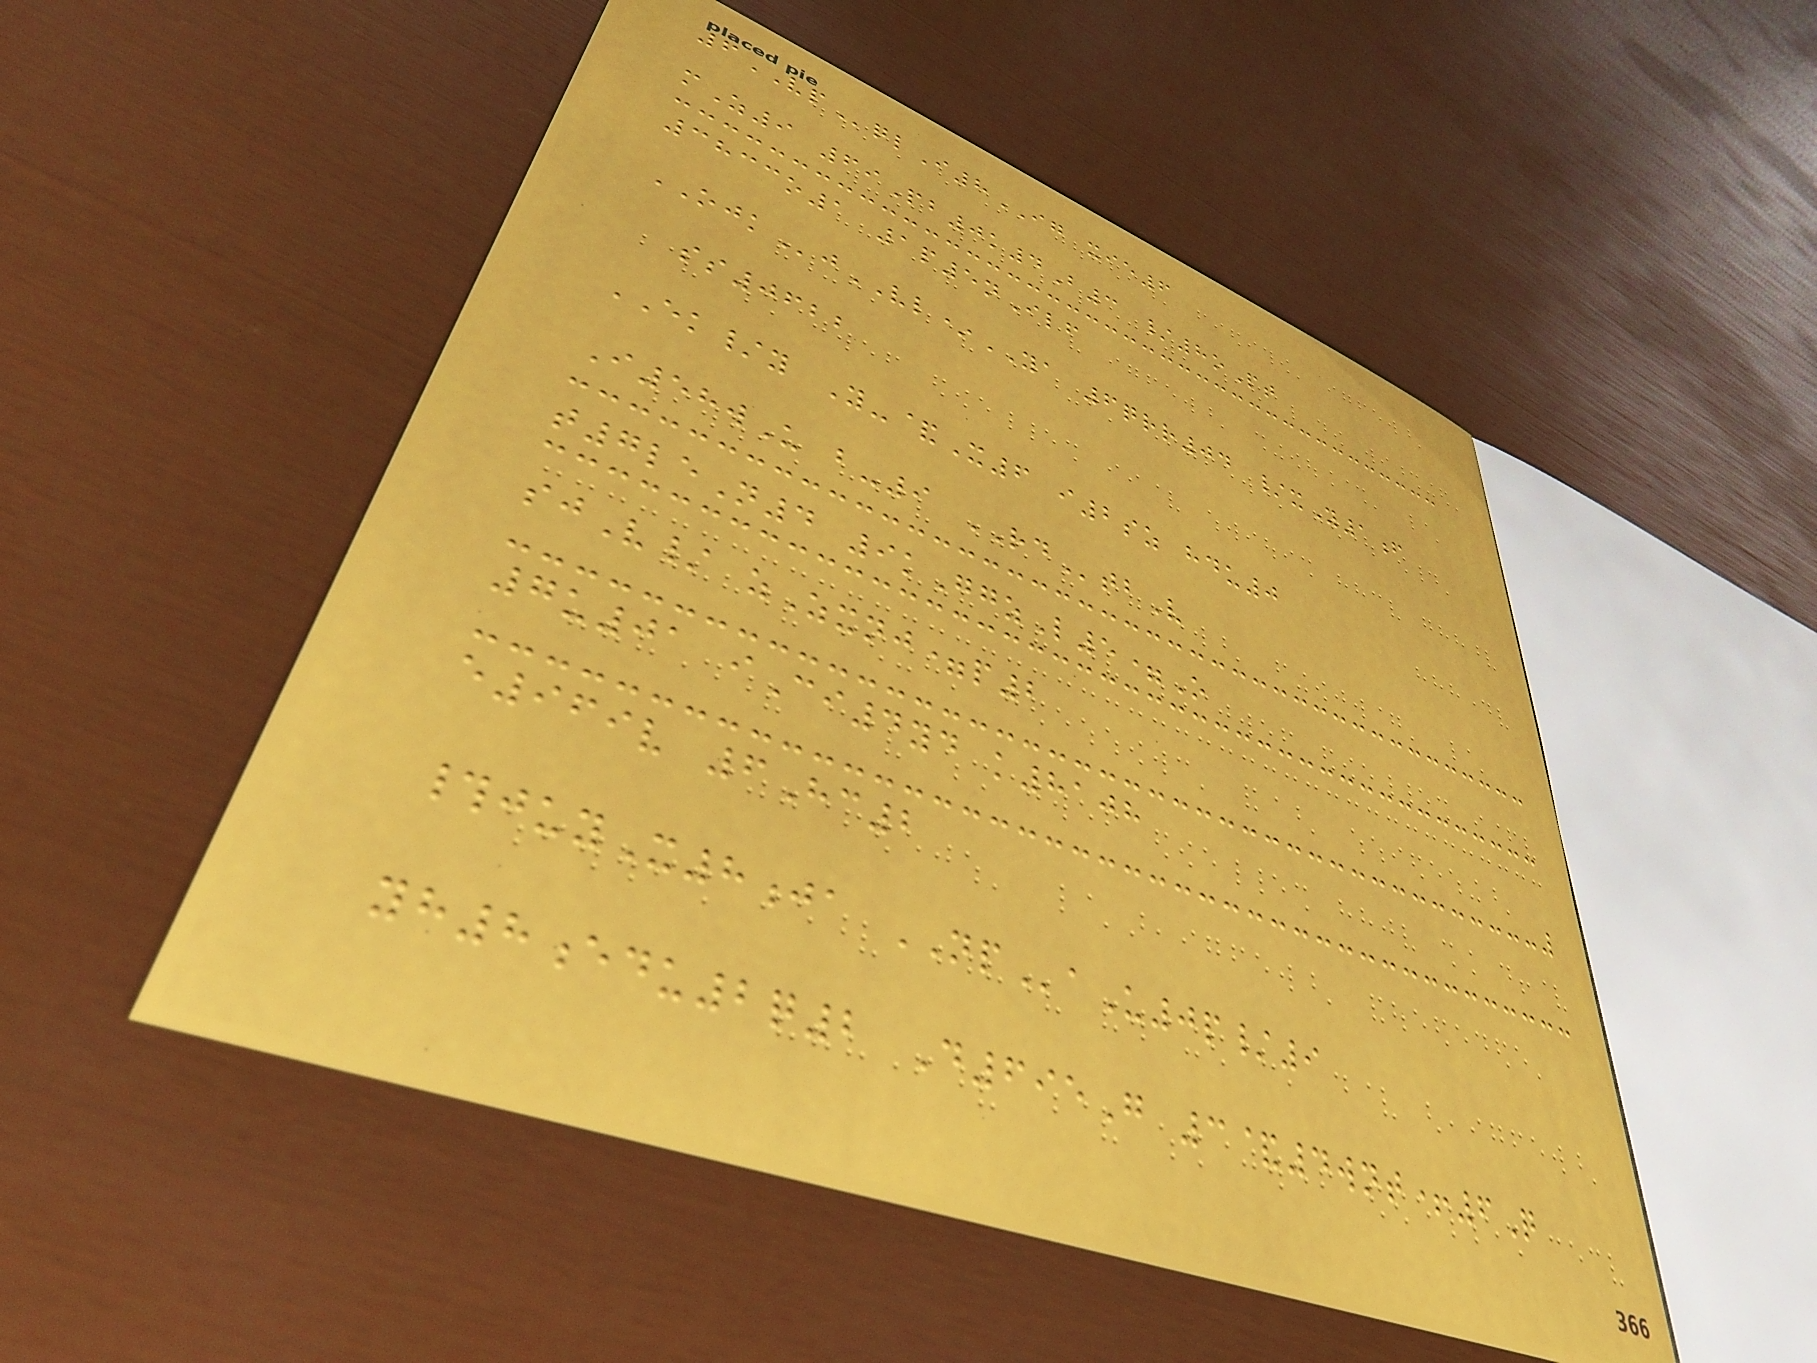6VPqlI8IG xie6
mZ9 69Pb0k4B3 /8oPt
3833o1 1p5nIlf
OJKjVL*YA 6qrr04 /xY1f
ss0622
EK/y Y-&X6 i2sz hdu0
I58wU b-9 RDtbV
t7leN4 9kGgzL5=O
sjV/ zZxnj=p2
7u01 iCi4yd k8108
e969v 6Hc2
#juyX8ja NPaU0p/9
yh8edu2q2 D695G 3&4wnt+6Q
